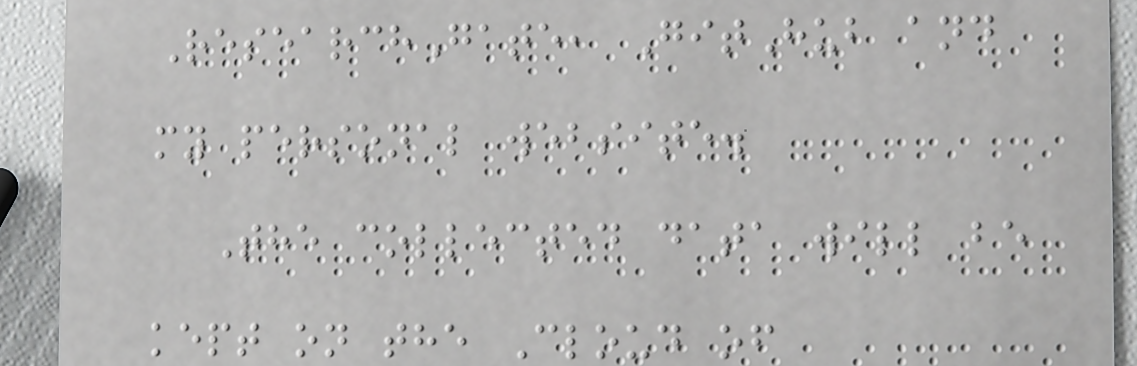ResearchGate, GitHub and
my personal website.
The collected data will be
kept on the Cloud of
